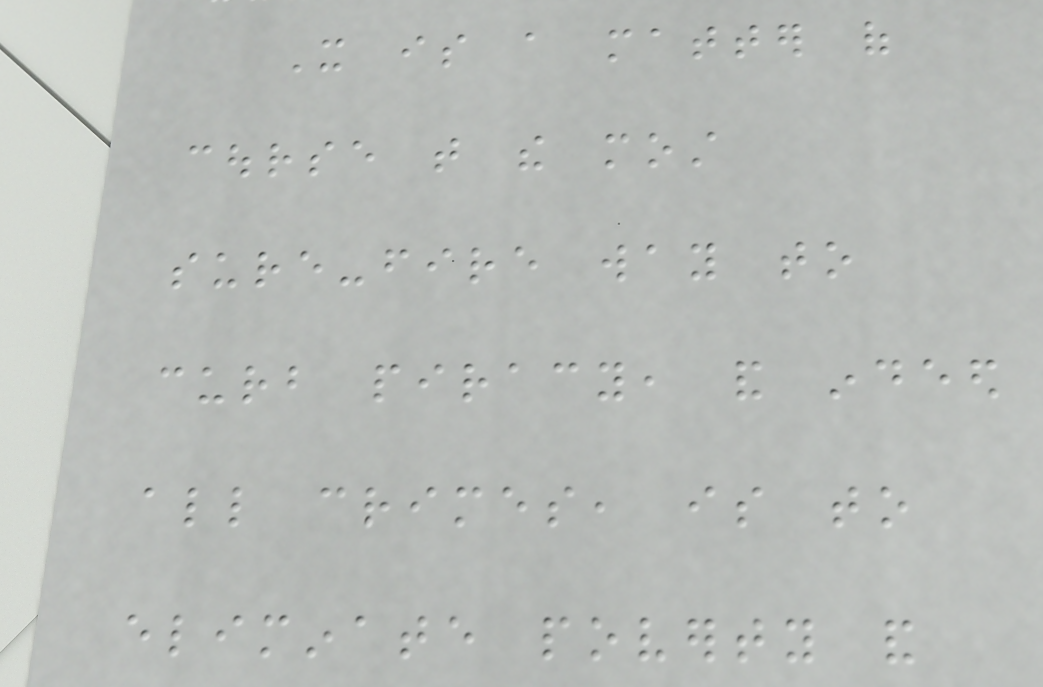It is a matter of
course that the most
sure-fire way to
curb piracy, and indeed
all crimes, is to
eliminate poverty and
